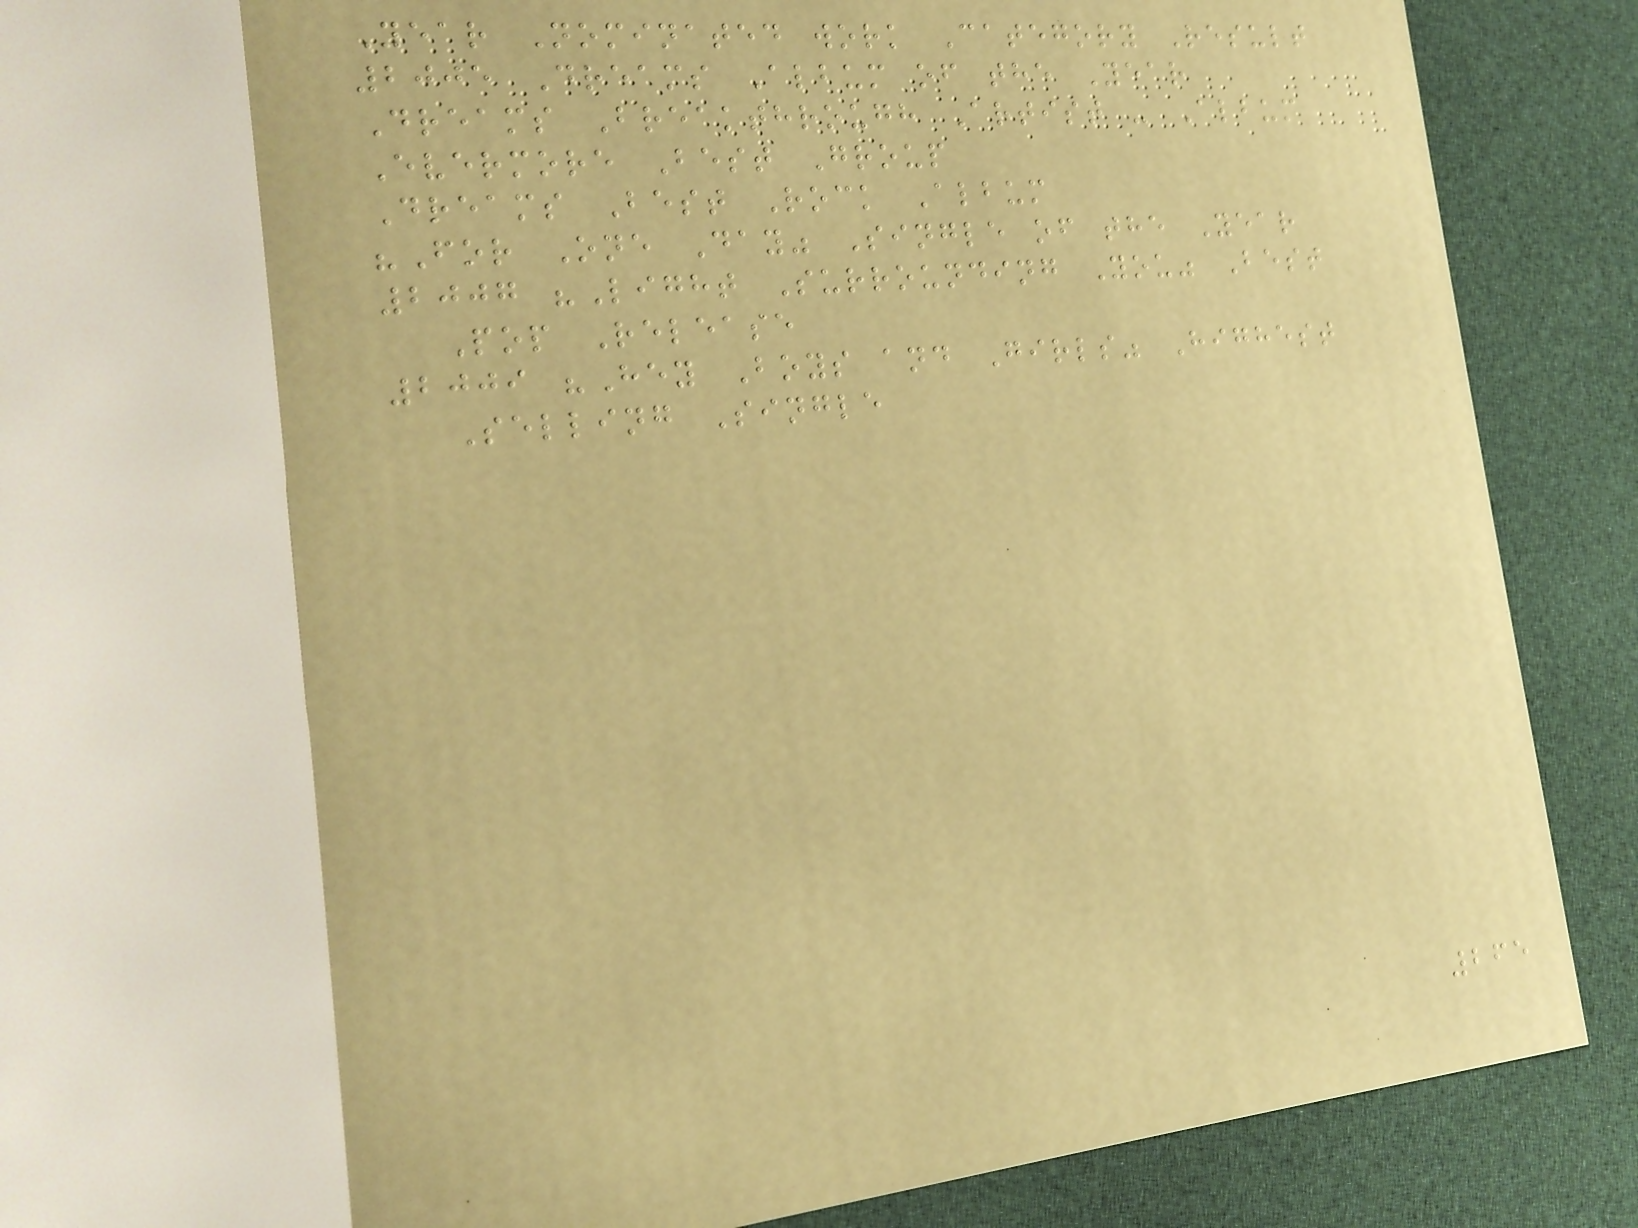Year Nominated work Category Result
2005 Dreams Album of the Year
Dreams Breakthrough Artist - Album
Evermore Best Group
Dreams Best Rock Album
"For One Day" Single of the Year
2007 "Light Surrounding You" Best
Pop Release
2009 "Hey Boys and Girls" Highest
Selling Single
265
